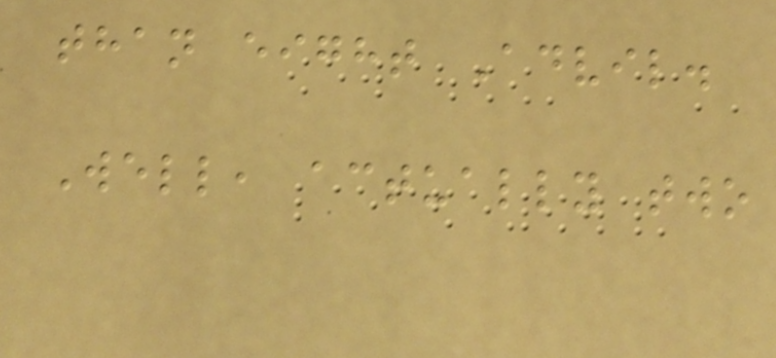than eight Advil.
Well, actually two
